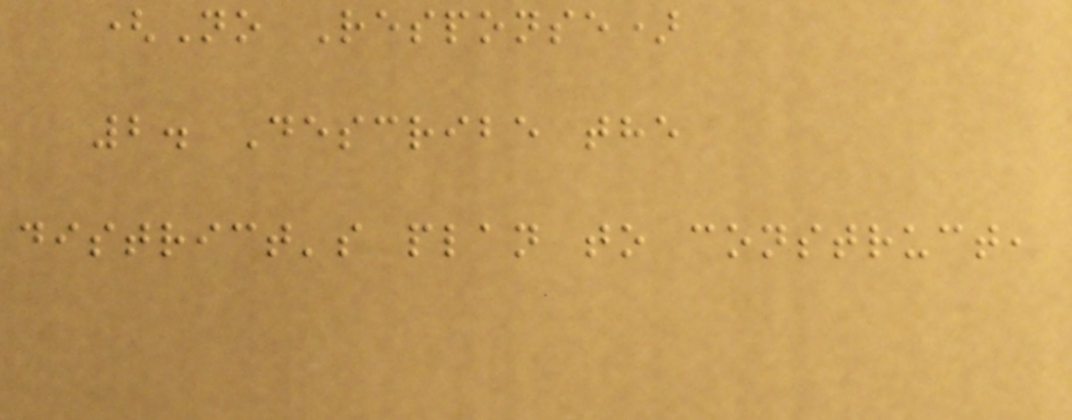(No Response)
2. Describe the
district's plan to construct,
